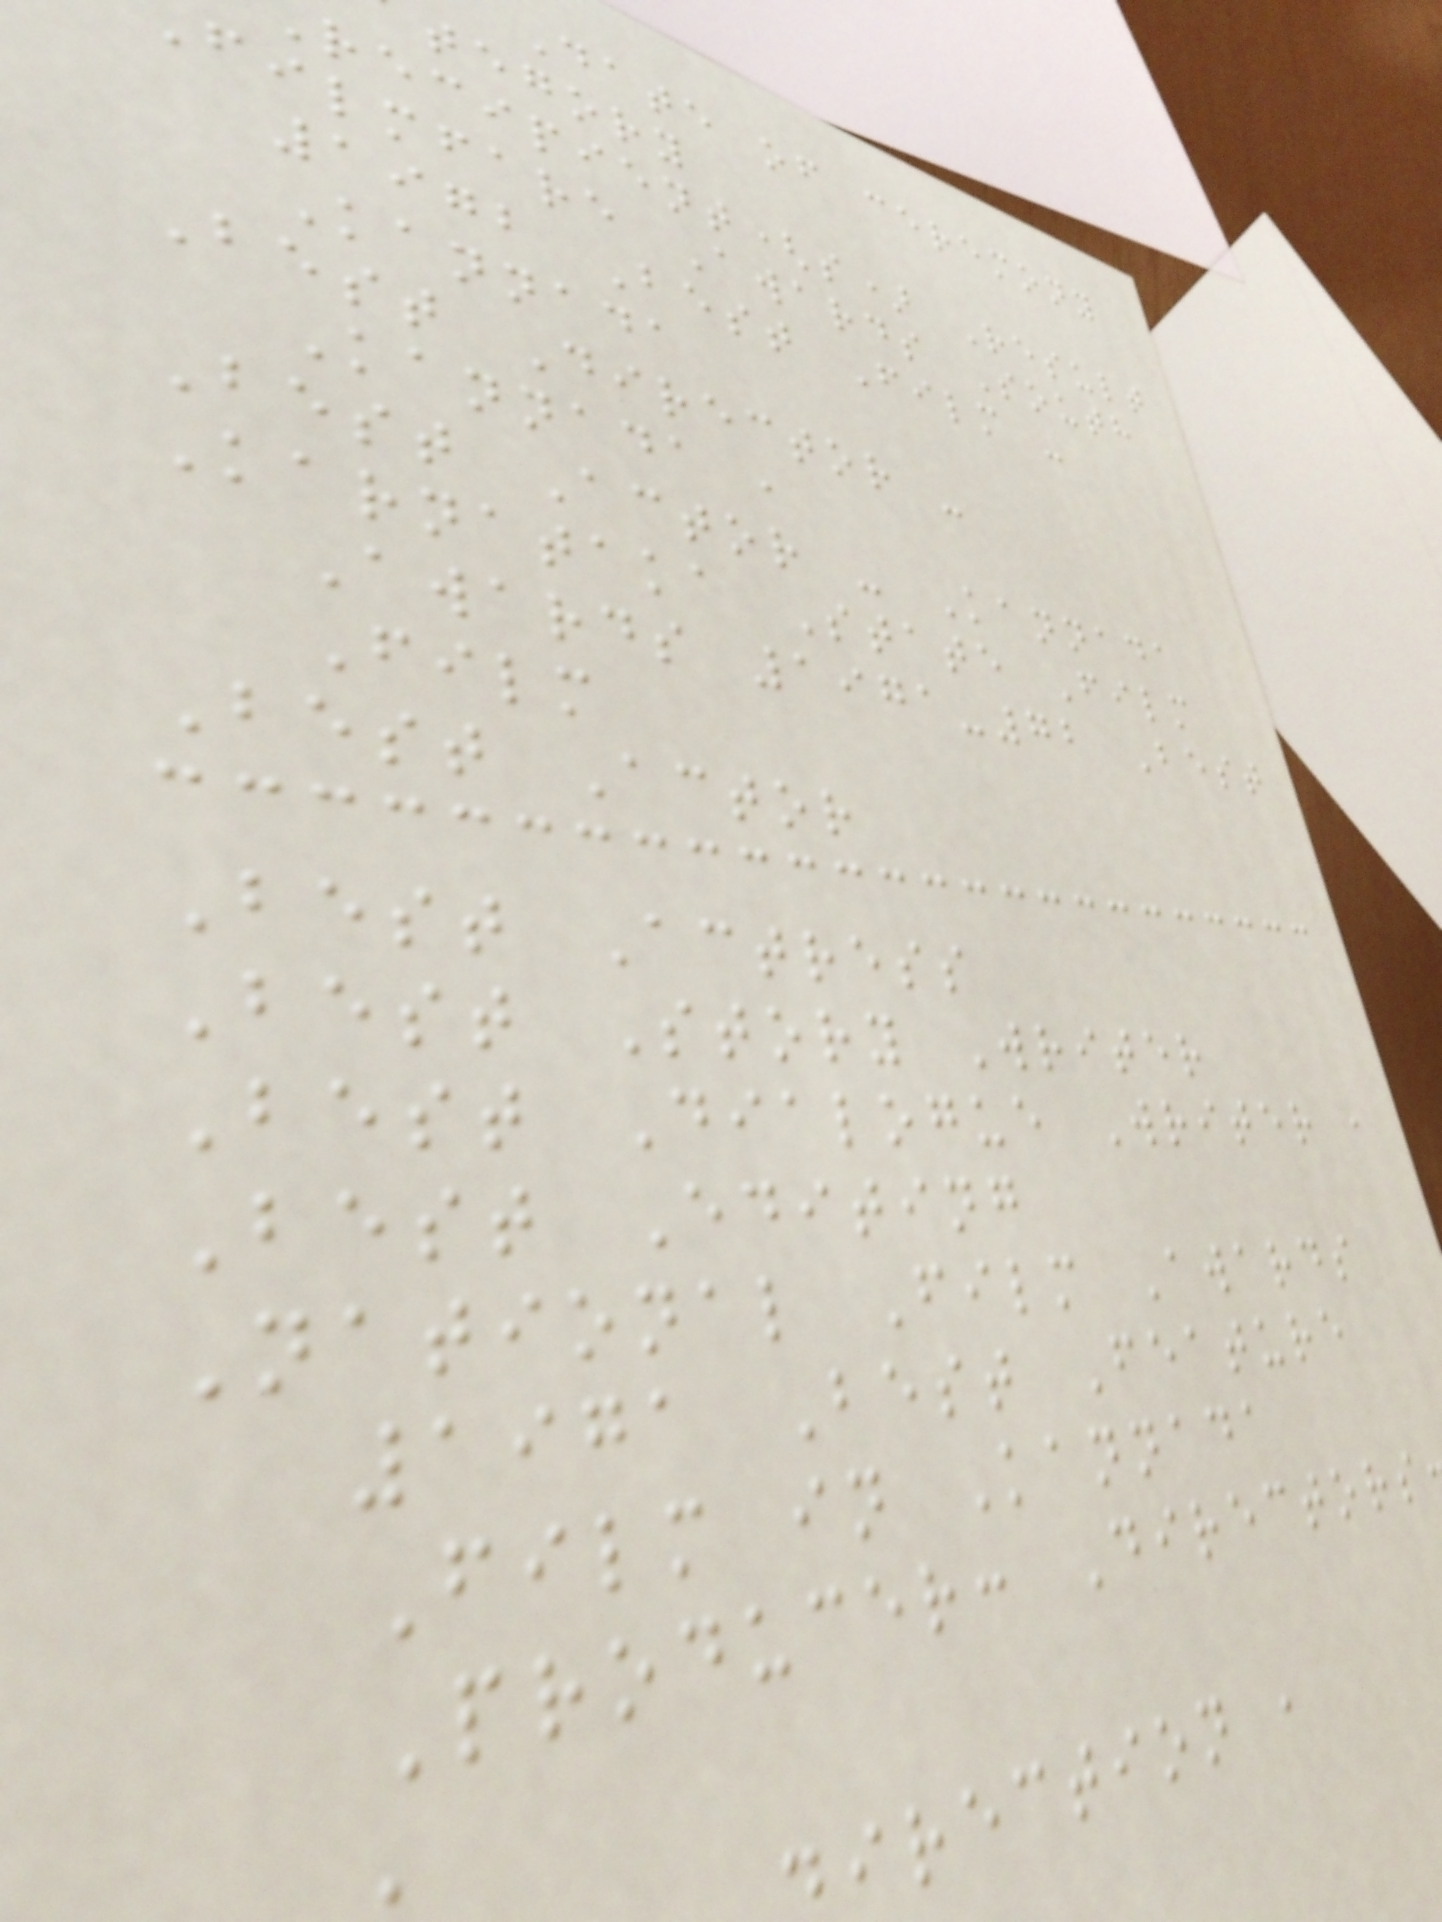Date of ceremony
tegory
recipient(s) Result
filmfare Awards South
1972 Best Film -
Kannada
Best Director -
Kannada ,
Best Actor - Kannada
Karnataka State Film
Awards 1971-72 Best
Film
Best Actor
Best Actress
Best Story Writer
Best Dialogue Writer ,
Best Editing
National Film Awards
1971 Best Feature
Film in Kannada
Producer: Directors
irection ,
